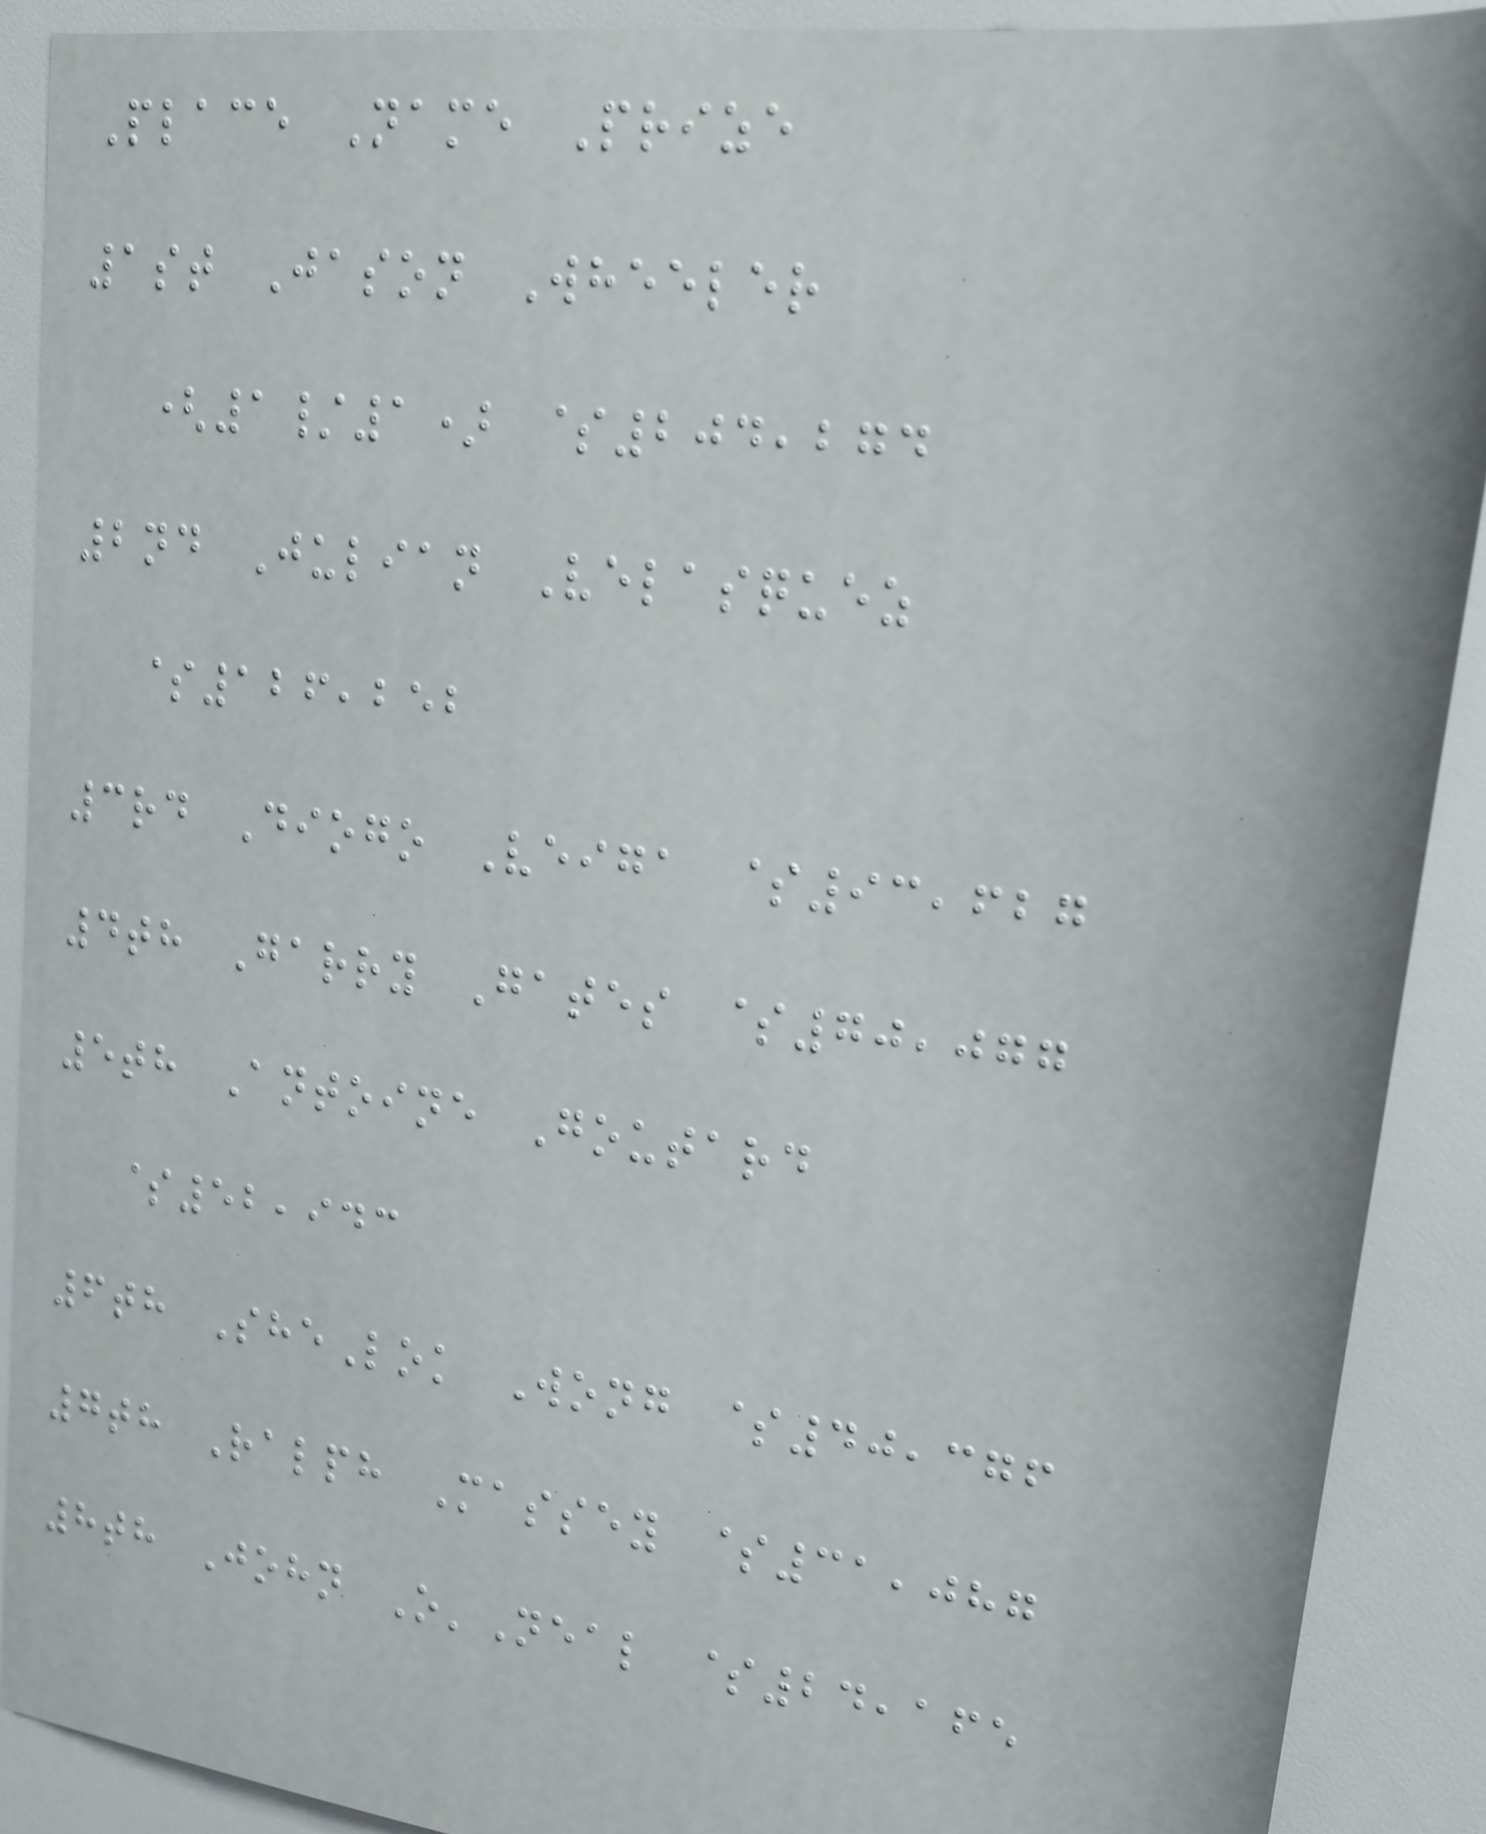Place Name Prize
1st Jason Wheeler
(1/1) $204,274
2nd Julian Velasquez
$126,252
3rd Diogo Veiga $93,627
4th Garry Gates $70,077
5th Antoine Goutard
$52,943
6th SheLok Wong $40,376
7th Ralph Massey $31,087
8th John O'Neal $24,165
